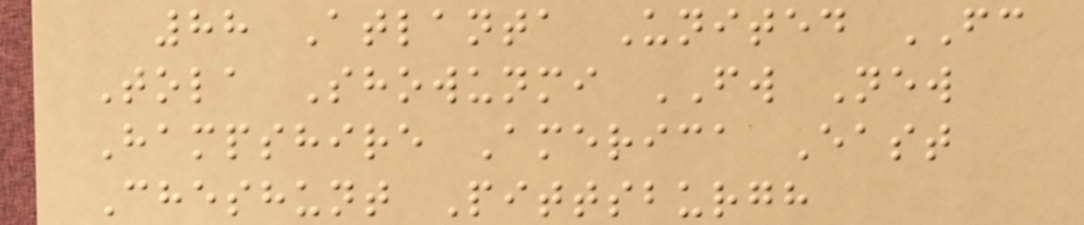88 Atlanta United FC
Tola Showunmi FW New
Hampshire America East
Cheshunt Pittsburgh
